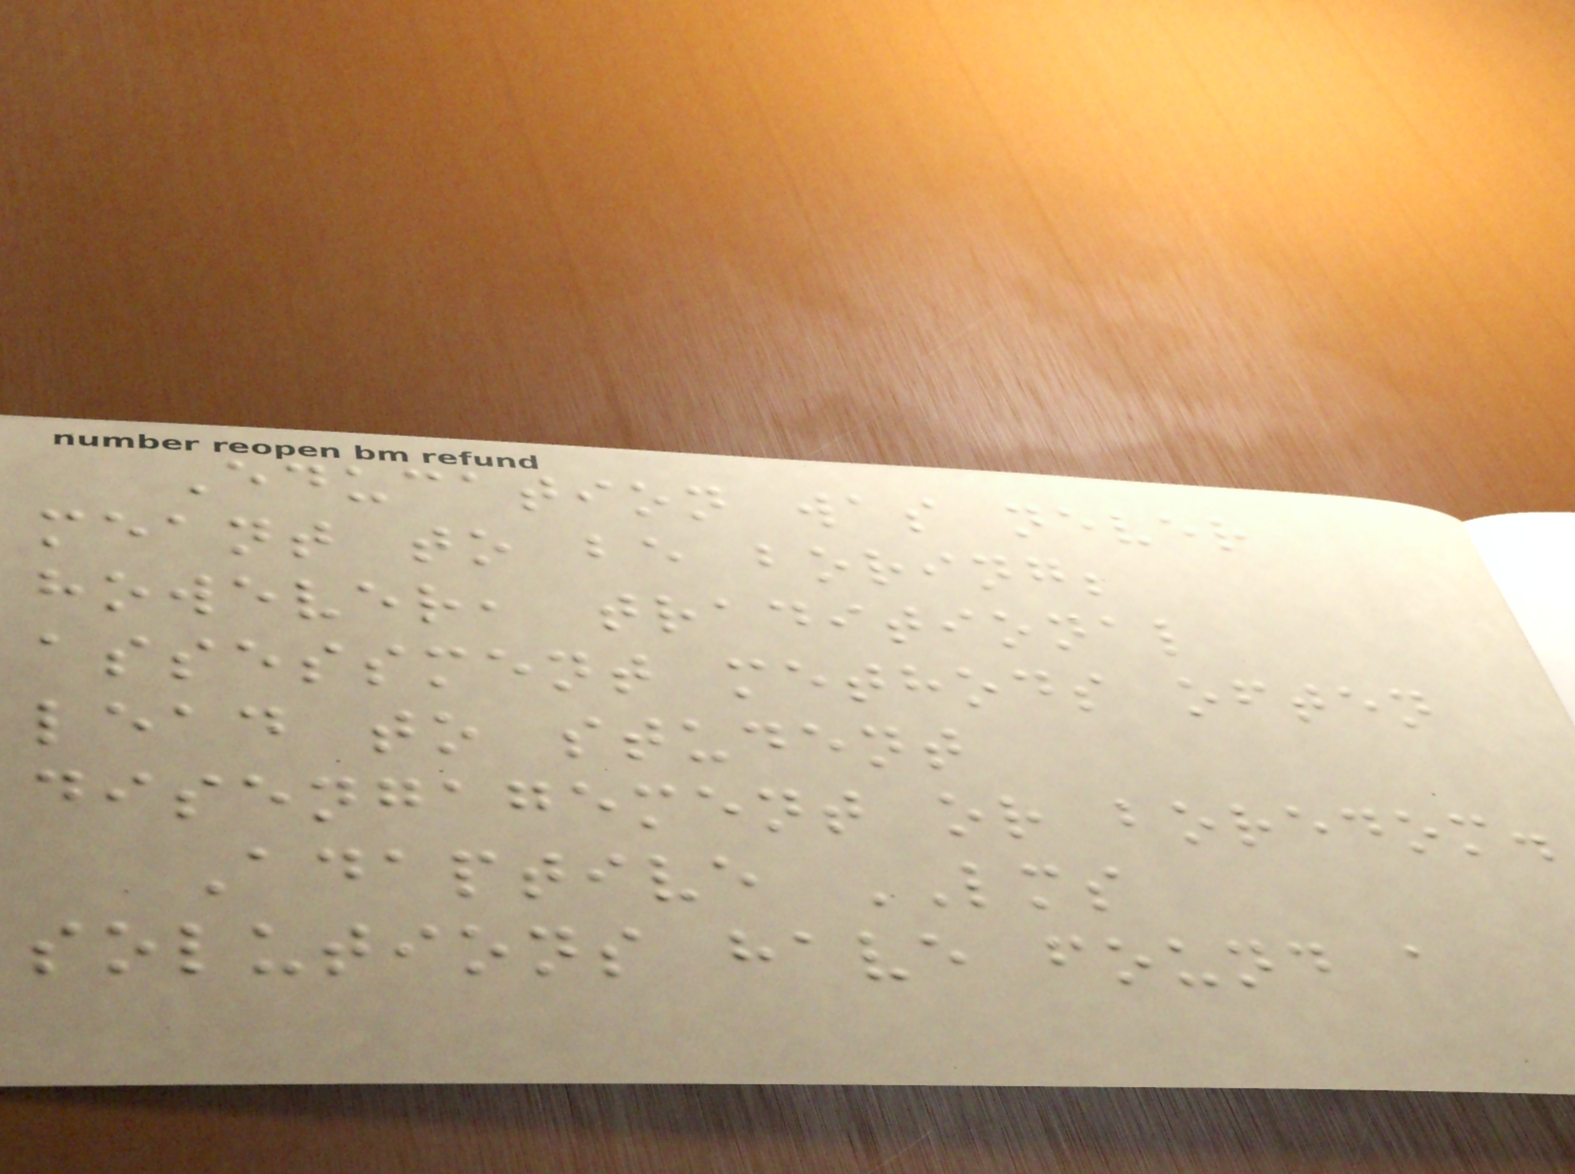Education was never
meant to be boring;
however, traditional
assessment methods often
lead to student
disengagement or boredom.
Adaptive LMS
solutions have found a
